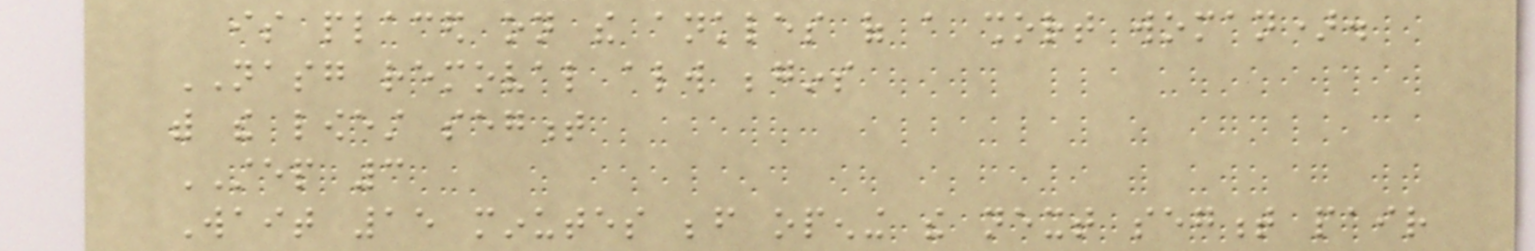is placed on the ankles of a short woman).
NASG removal always begins
with the lowest segment
STEP 3
Wait 15 minutes before opening the next segment pair
